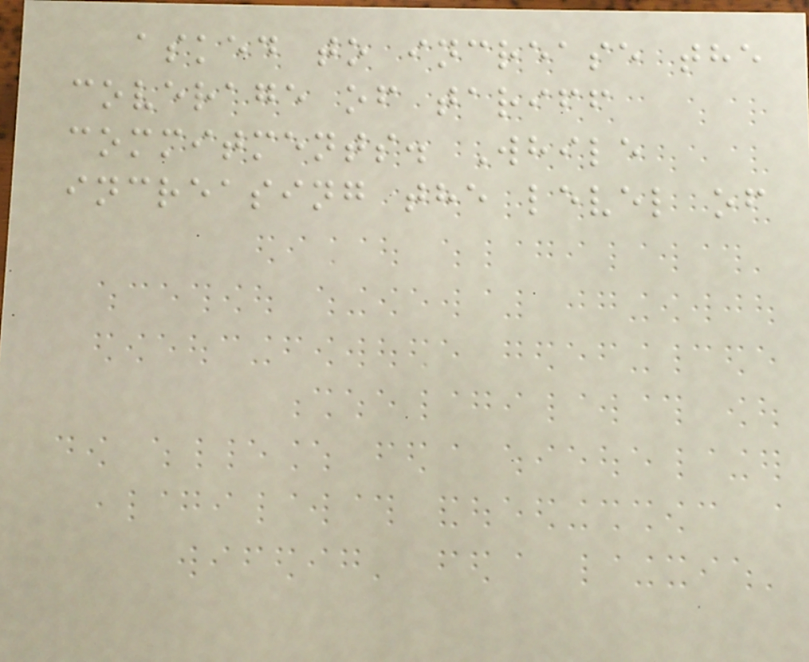asked to increase the
coverage of tariff
commitments. While
increasing the level of
